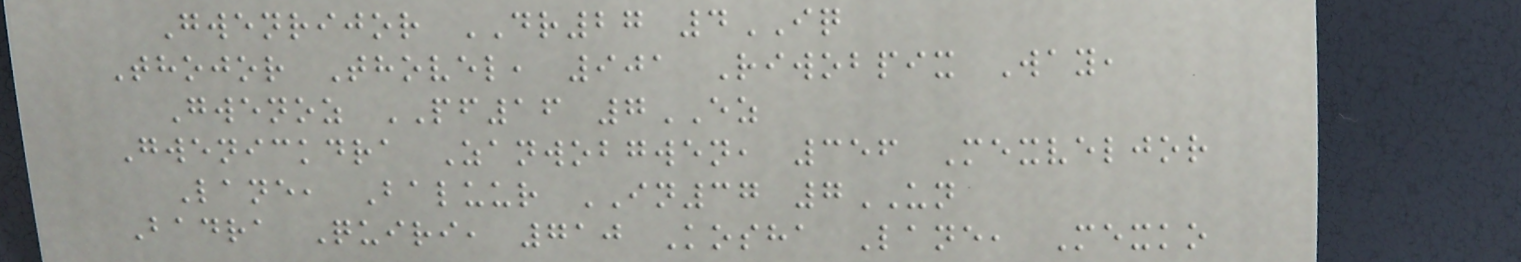Gwenrijor DR27 4IQ
Thojor Thovel, 901 Riwobpix Way,
Gwenoz PF16 7EZ
Gwenickdra Zanwobgwen, 356 Mexveljor
Lane, Baluur IN37 7UN
Badra Quiri, 710 Kosha Lane, Mexko
